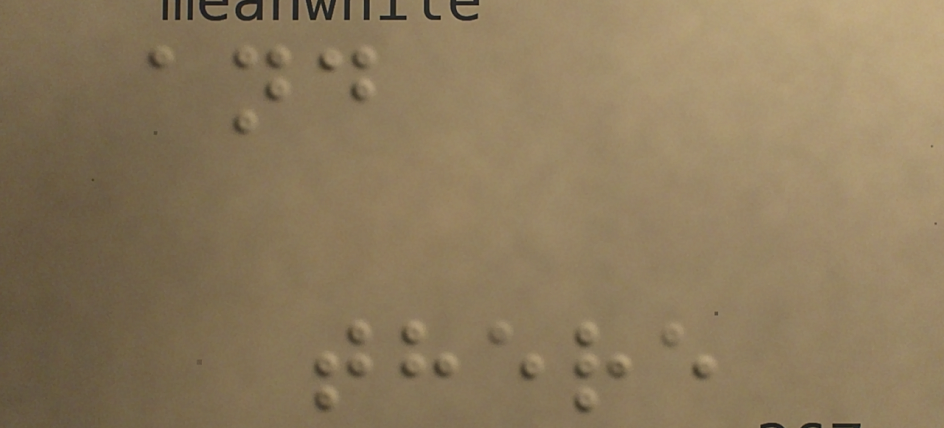and
there
